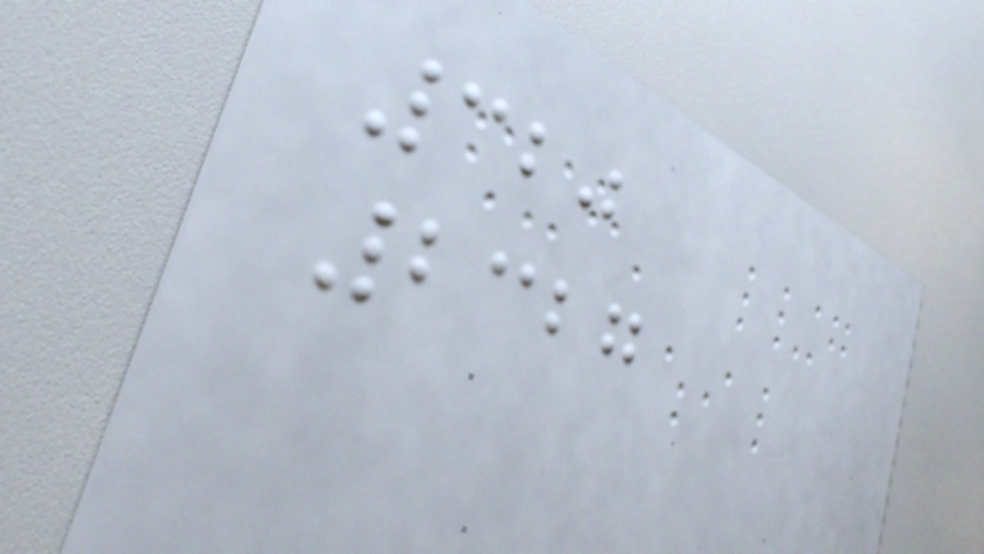320
2327
